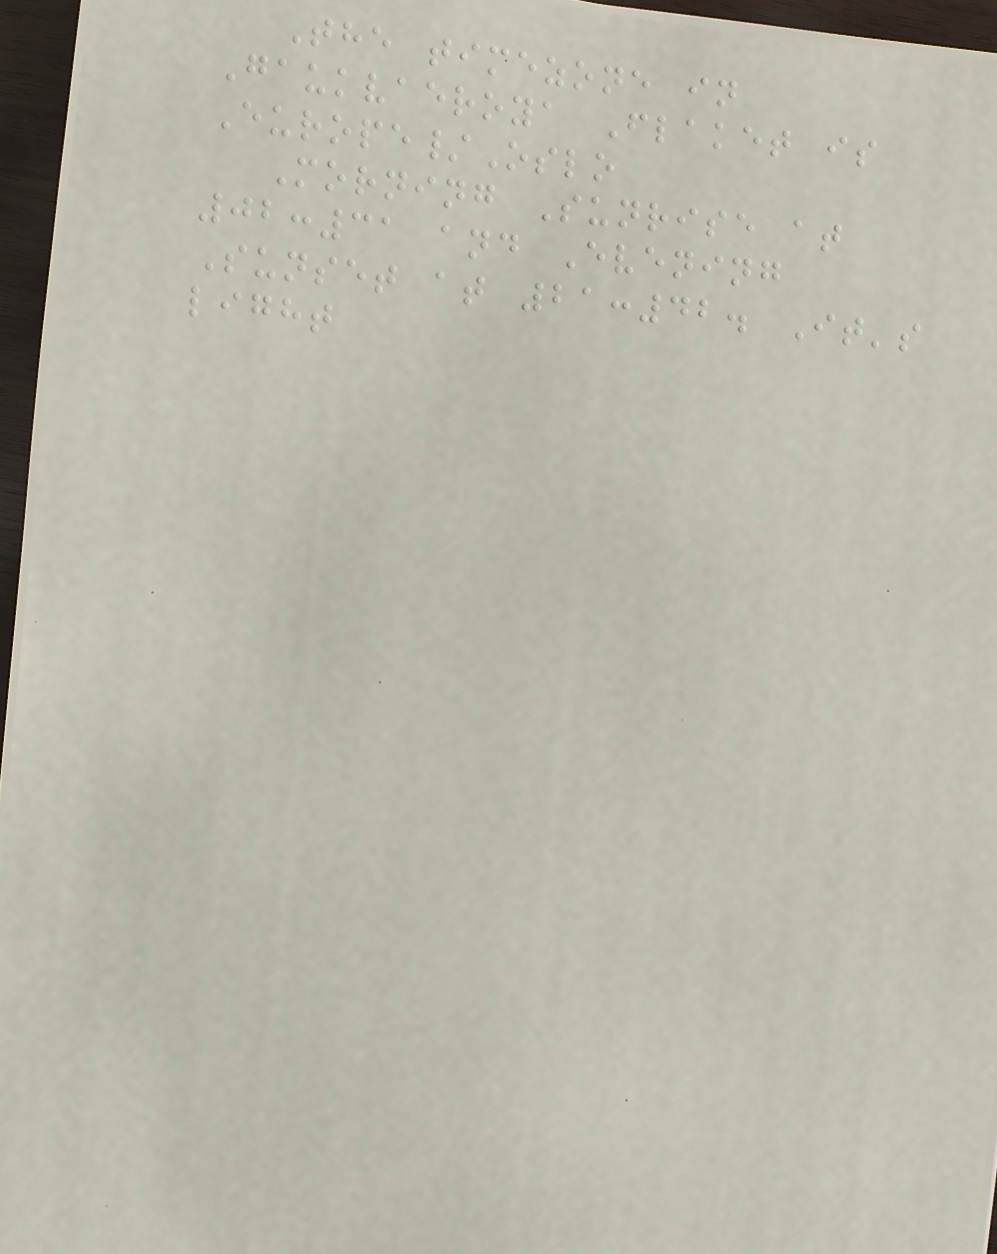The timezone in
Gaukvaeroya Flaket is
Europe/Oslo
Morning Sunrise at
02:31 and Evening
Sunset at 21:42. It's
light
